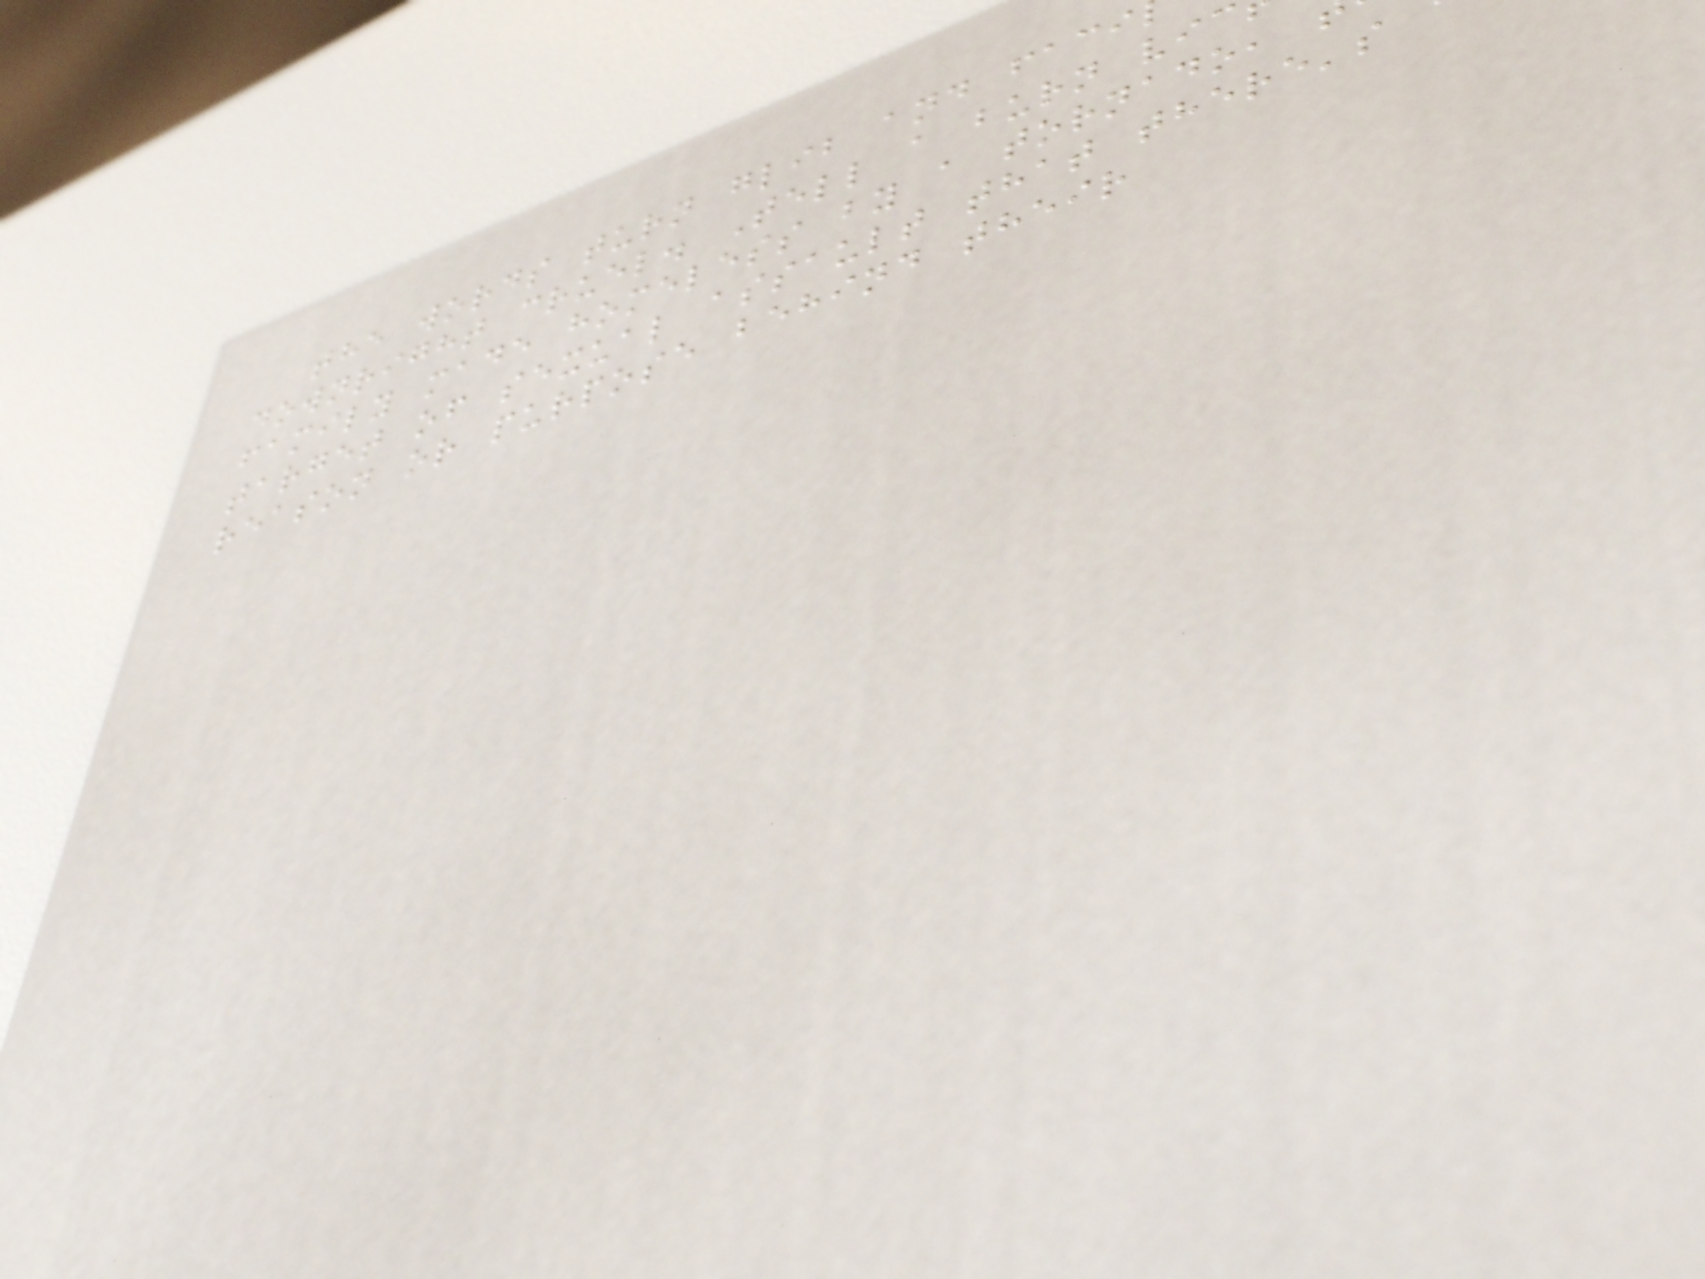the words turn glib and faci
downright cruel. Tell a burn vic
family made homeless by a tornado,
target of sexual assault that there's
reason or purpose behind their
